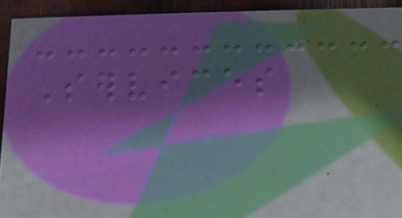Services
